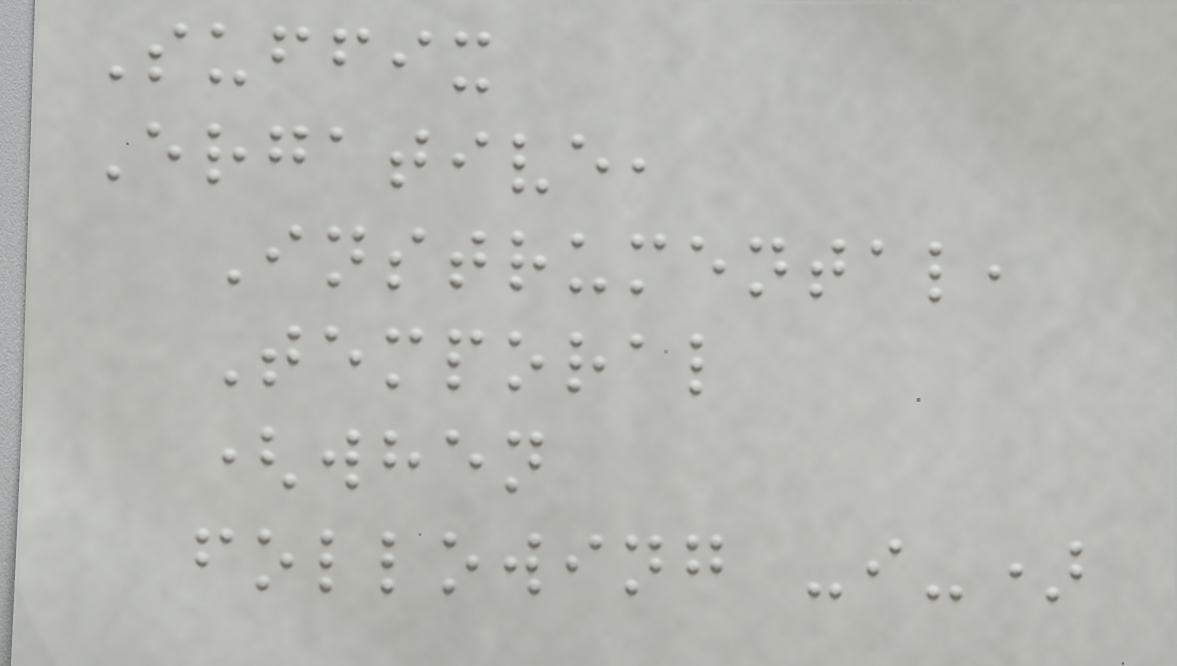Suffix
Ergative,
Instrumental,
Temporal
(when
following -i-)
